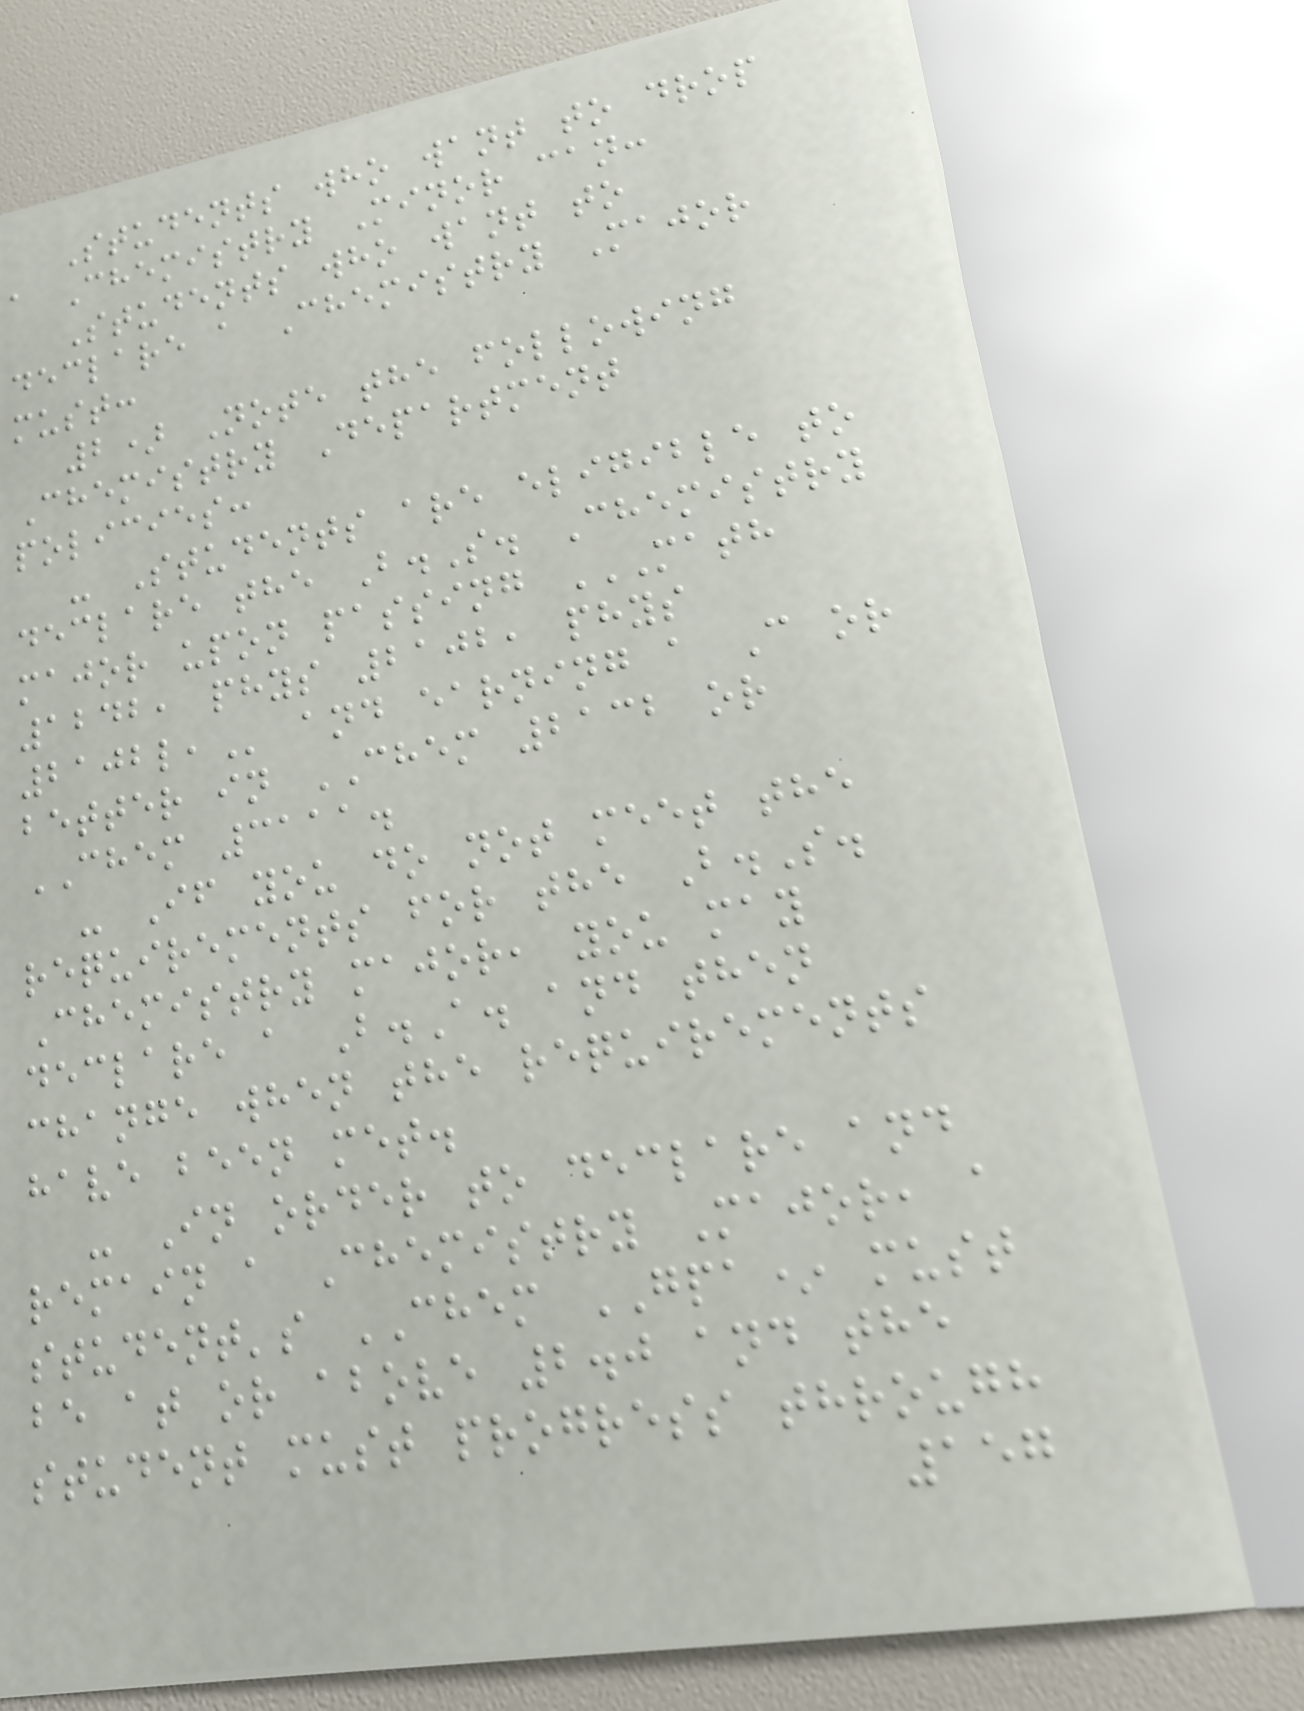Students who want to drop
a Chemistry Minor can:
Students who want to
declare a Chemistry Major
must:
2) Note the following
Chemistry Department
policies:
- Students are eligible to
declare the B.S. Chemistry
major upon passing MATH
1242, PHYS 2102, PHYS
2102L, and earning a C or
better in CHEM 2132 or
CHEM 3111.
- If you do not meet the
requirements for the B.S.
Chemistry major, you may
declare a B.A. and then
change when the requirements
have been met.
- In order to declare and
remain a Chemistry Major, a
student's CHEM GPA* must
be at or above 2.0 and the
student must progress through
157
